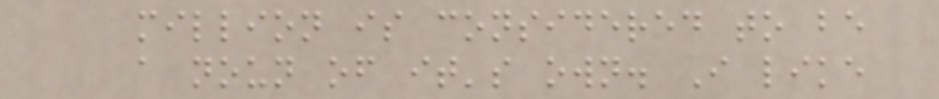million is considered to be
a noun of it's own. I like
